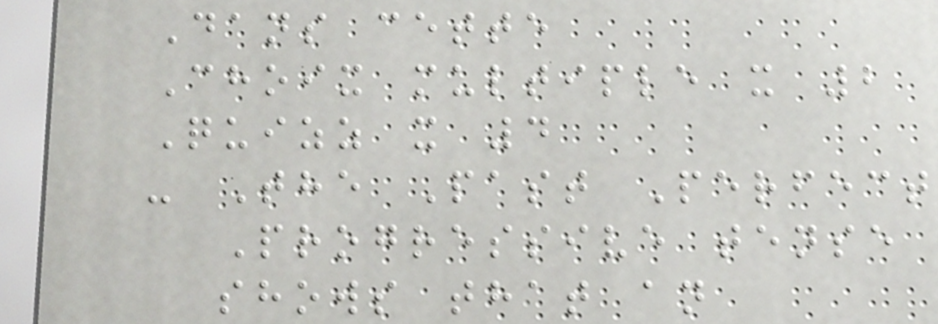Dans cette
Choix multiple x 2
Quizz x 4
- The Past Perfect
Progressive tense
shows that an
